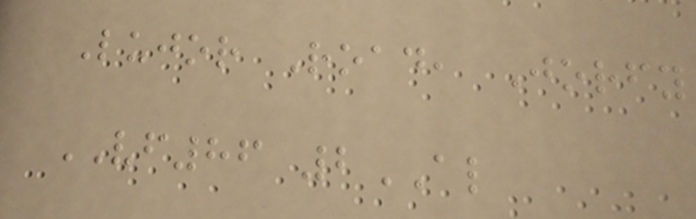Lujor Road, Jorfy
VF86 2AL
